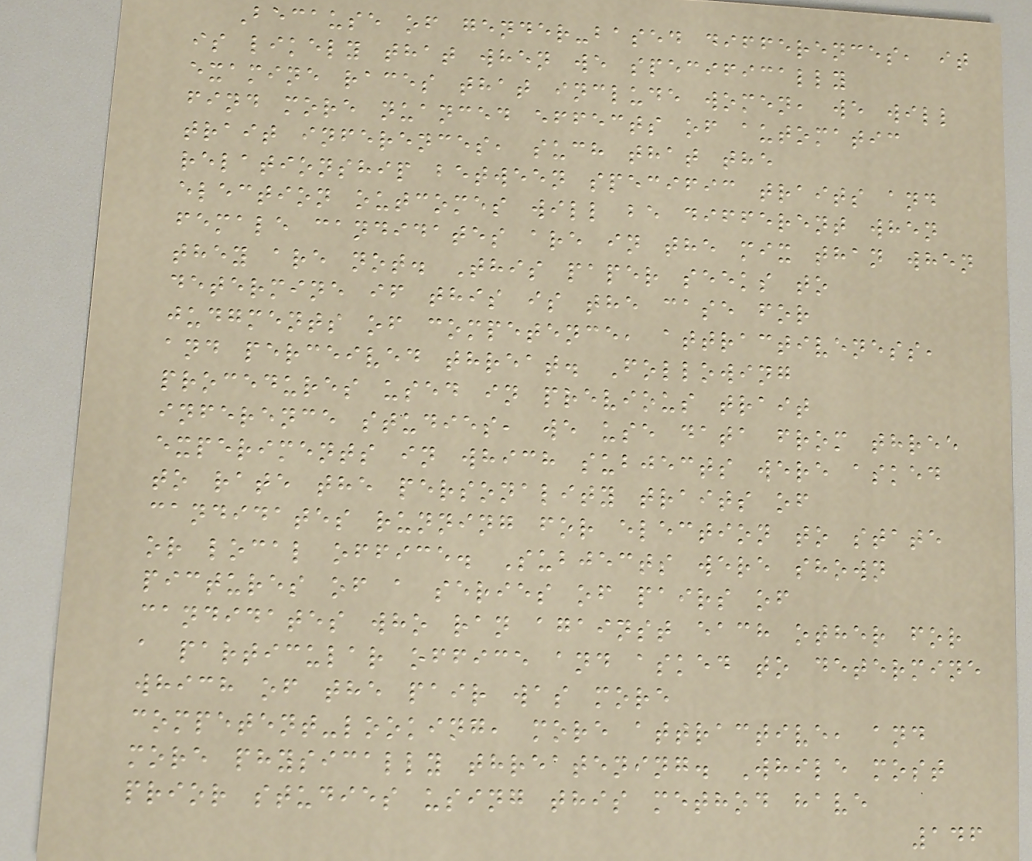Because of gender-based differences, it
is likely that when we specifically
examine races that include women, we will
find more nuanced effects of automatic
trait inferences, such that the
relationship between specific traits and
election outcomes will be different when
female candidates are in the mix than when
they are not. This paper seeks to
determine if this is the case for
judgments of competence, attractiveness,
and perceived threat. Following
procedures used in previous trait
inference studies, we use data from three
experiments in which subjects were asked
to rate the personality traits of
candidates running for election to state
or local office. Subjects were shown
pictures of a series of pairs of
candidates who ran against each other for
a particular office and asked to determine
which of the pair was more
competent-looking, more attractive, and
more physically threatening. While most
prior studies using this method have
146
